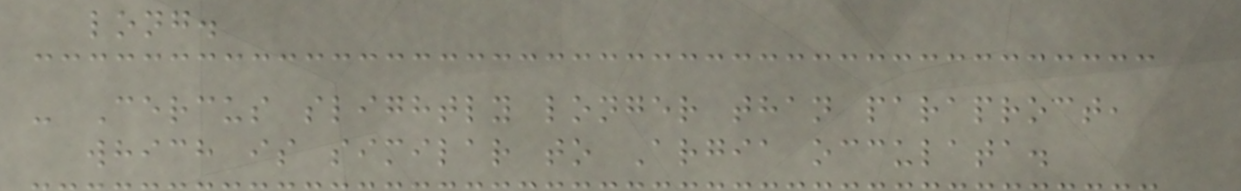long.
- Cercus slightly longer than paraproct,
which is similar to Argia occulata.
